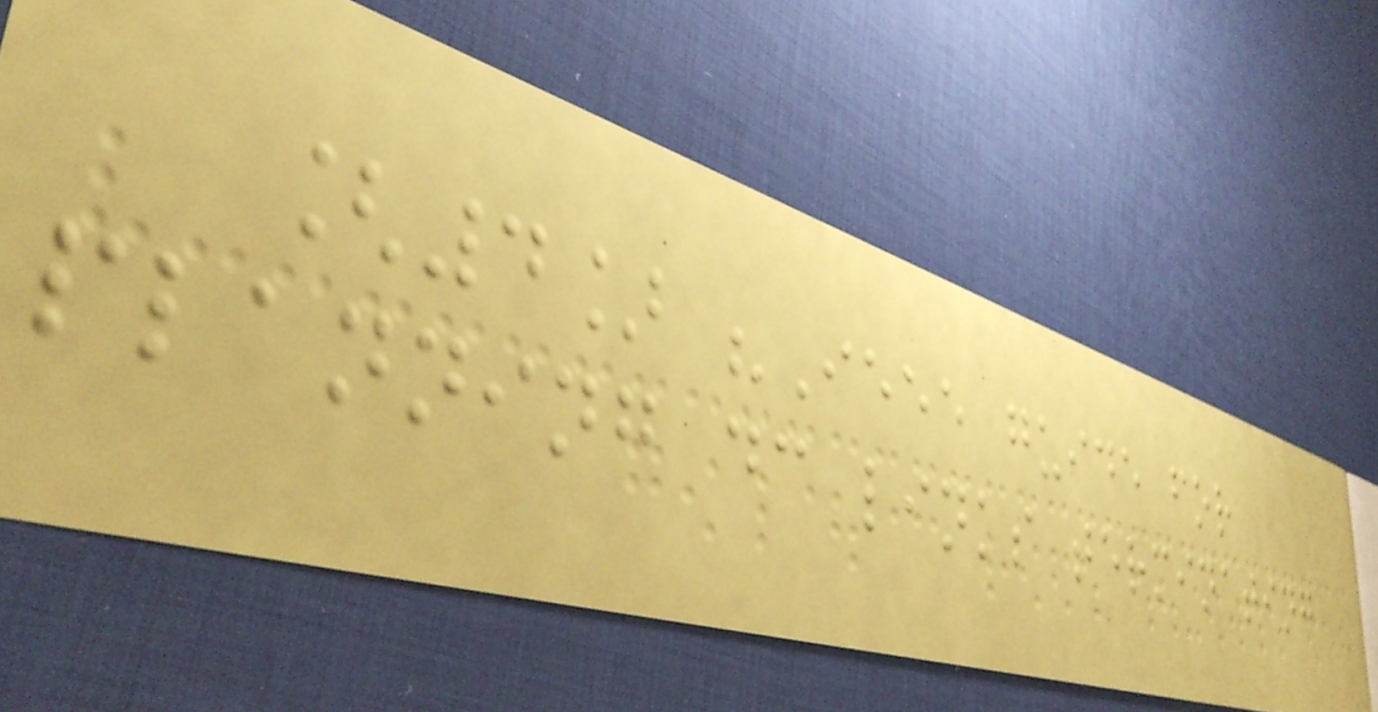[4] "Ieee guide for
planning dc links terminating
